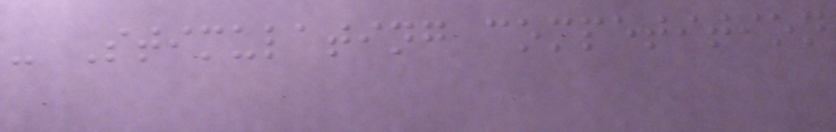- Stimulating competition
